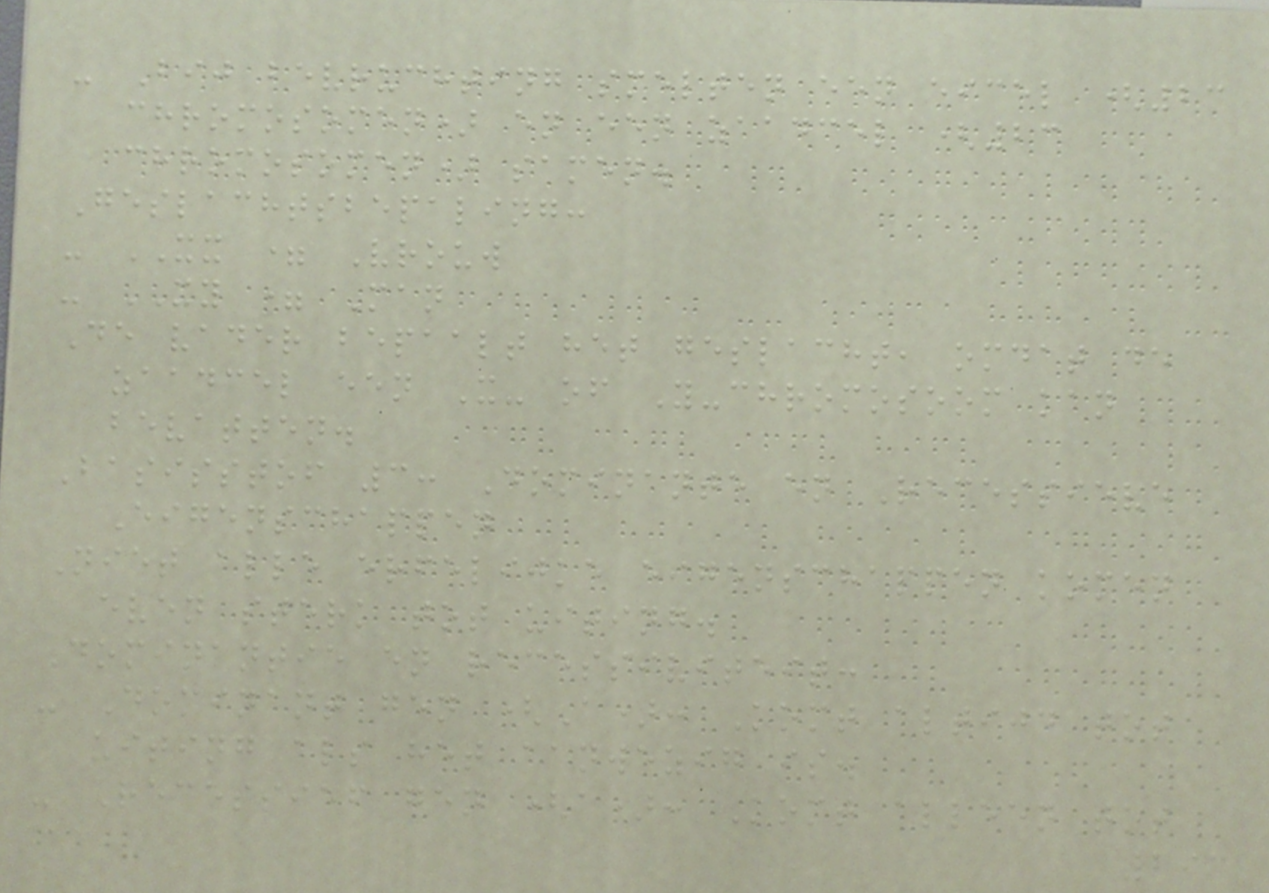- Bij bevruchting smelten een eicel (23
chromosomen) en een zaadcel (23
chromosomen) samen.
Geslachtsbepaling:
- XX = Vrouw
- XY = Man
De vader bepaalt het geslacht, omdat de
zaadcel een X- of Y-chromosoom kan
bevatten.
Basisstof 3: Dominante en Recessieve
Eigenschappen
Niet alle erfelijke eigenschappen komen
even sterk tot uiting.
Dominantie en recessiviteit:
- Dominant gen (A): Komt altijd tot
uiting als het aanwezig is.
- Recessief gen (a): Komt alleen tot
293
